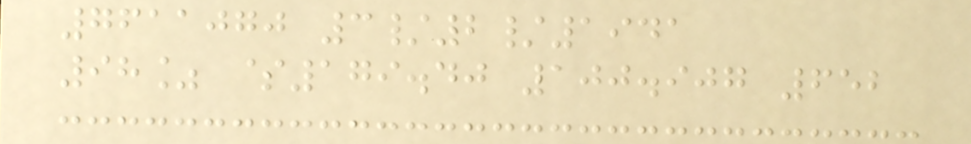7611070 3/2/1941
98% $179.40 100.907 652
